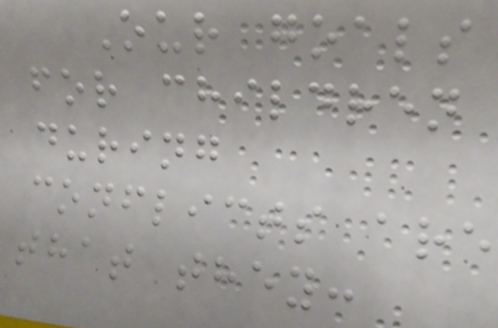Our goals
for children
during
conflicts are
that they:
